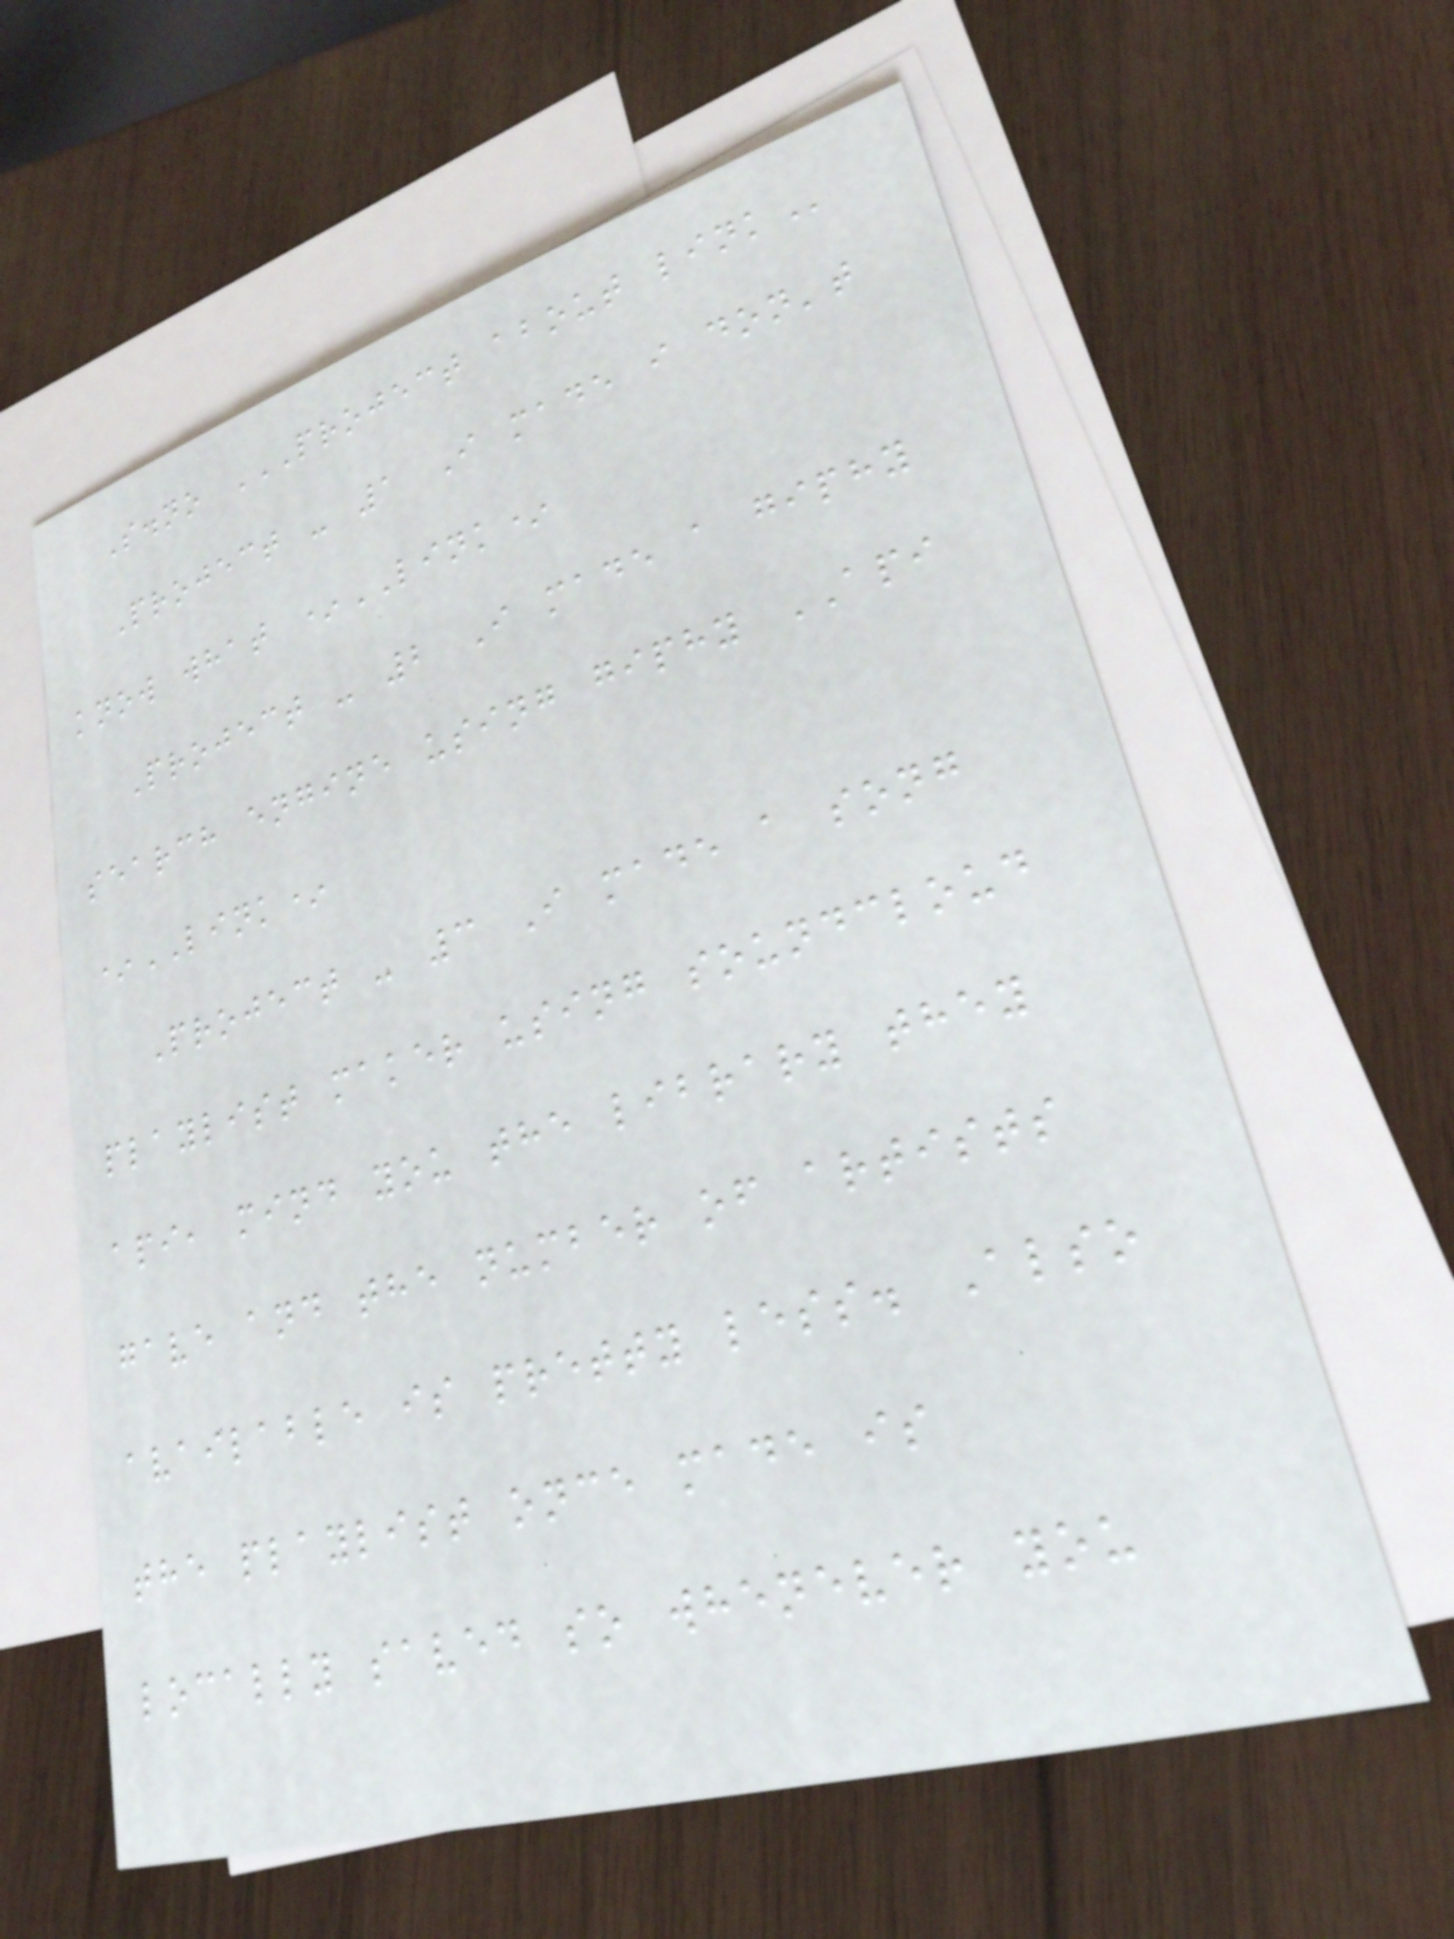S.no PROJECT ABOUT LINK
Project - 1 I made i don't
know what *LINK*
Project - 2 I made a giphy
search engine using giphy API
*LINK*
Project - 3 I made a song
playlist maker using soundcloud
api, mind you the library they
gave and the number of artists
available is pretty less. Also
the playlist once made is
locally saved so whenever you
